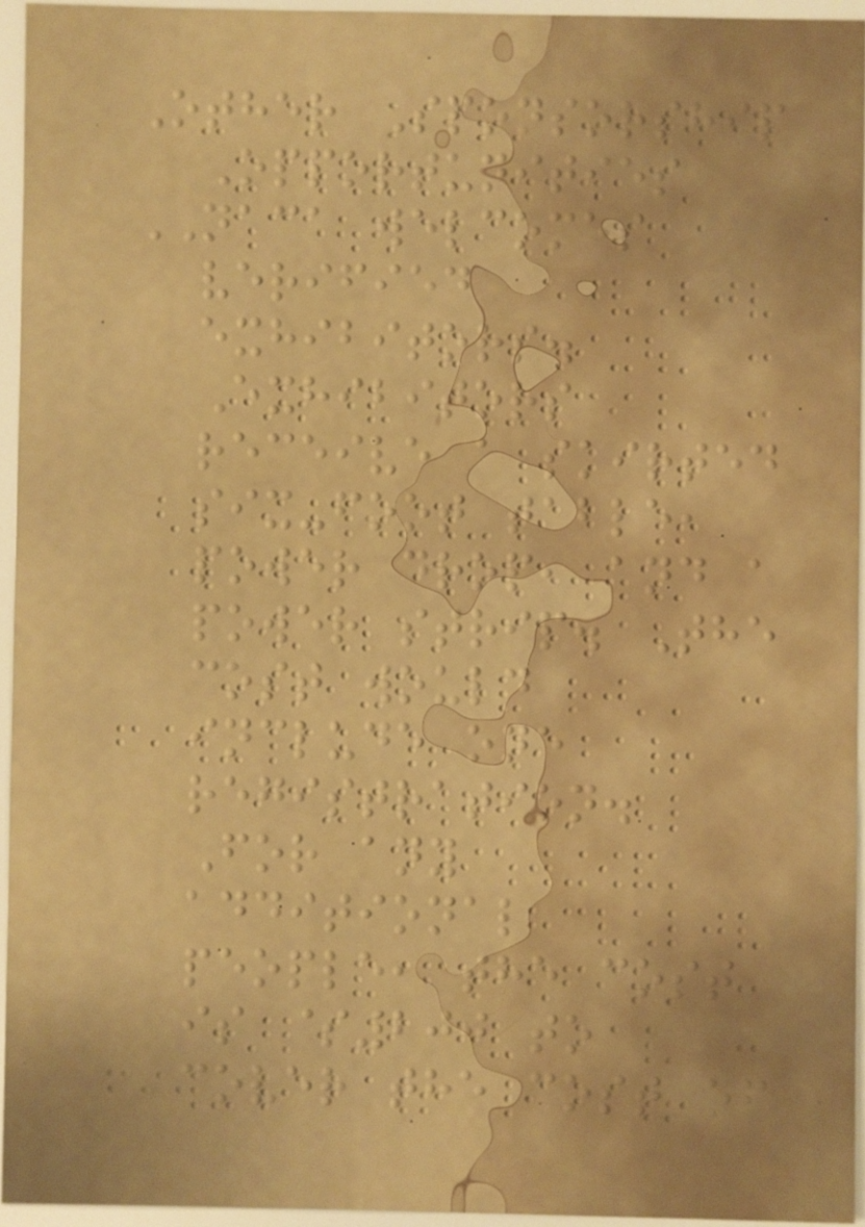Other Sponsorship
Opportunities
NACA welcomes
verified
exhibitors.
Exhibitors
receive a skirted
six-foot table,
power drop, and a
power strip. The
cost would
include one
registration.
For any
additional
people, the cost
is $200 to
cover the cost of
